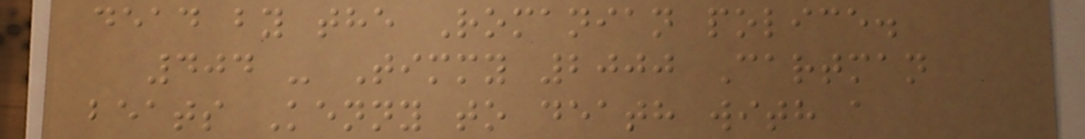dead by the Romanian police.
404 - Timmy 2000 Cartman
beats Kenny to death with a
